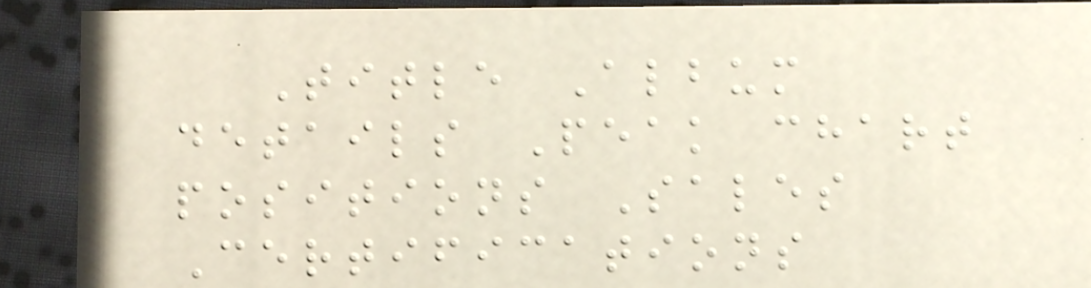Title Album
details Peak chart
positions Sales
Certifications
